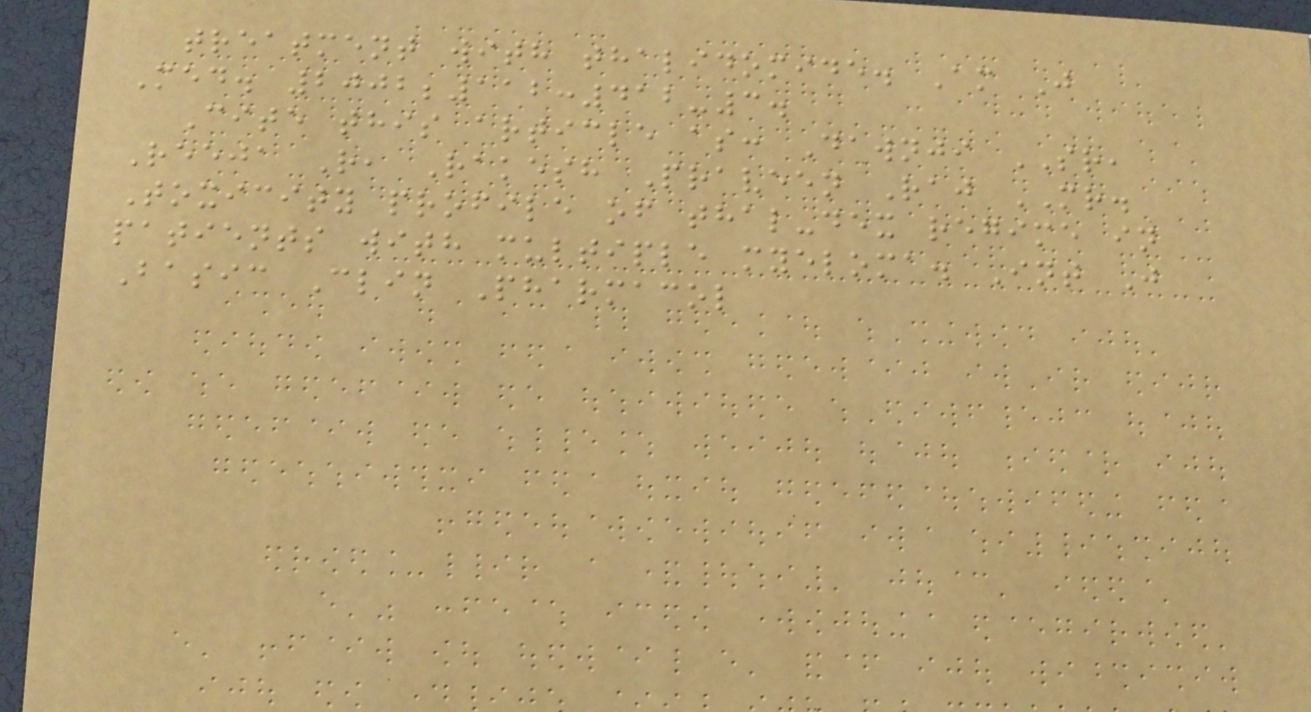treatment with thalidomide. Am J
Med. 2002;112:412-3.
Cite this article as: Dawnji SR,
Reeja R, Rakesh Praveen Raj MR.
Toxicity profile of thal-dex regime in
patients with multiple myeloma. Int J
Basic Clin Pharmacol
